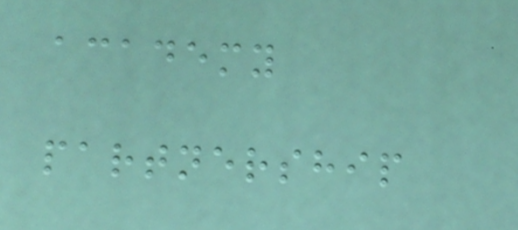academy
partnership
